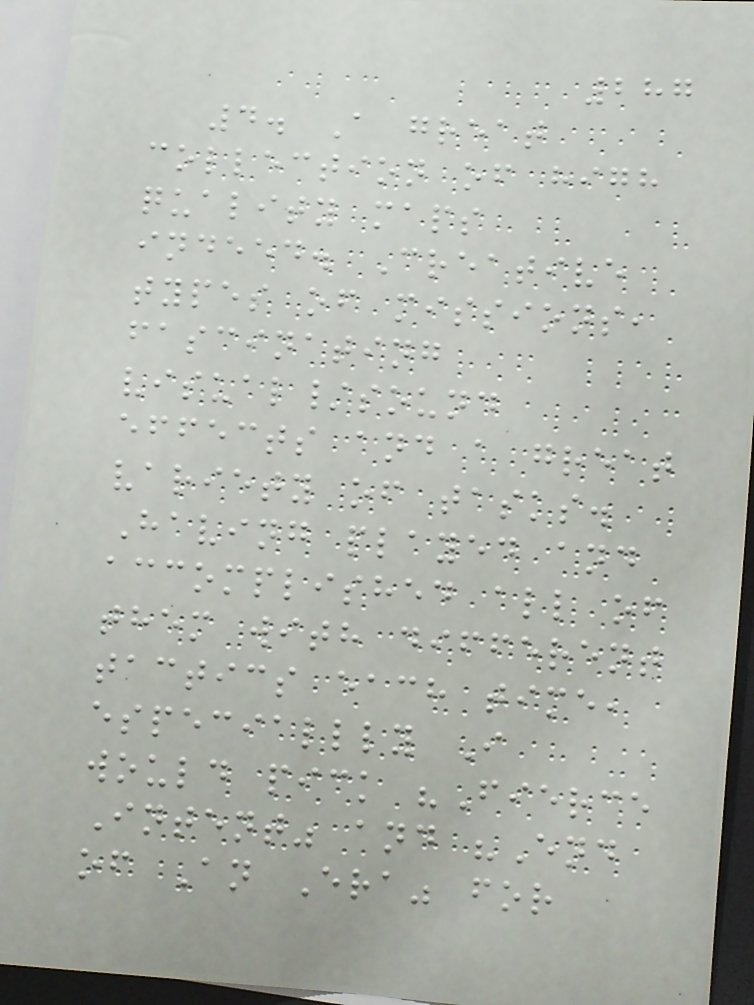287
4. A great
collection of high
quality maps
indeed. Creative
types of missions,
fascinating
visual/sound
effects and a great
variety of tasks.
Having played and
accomplished all of
them with different
tactics each time,
especiallly I
would pick "Fierce
Intent" and "End
of An Era" for
